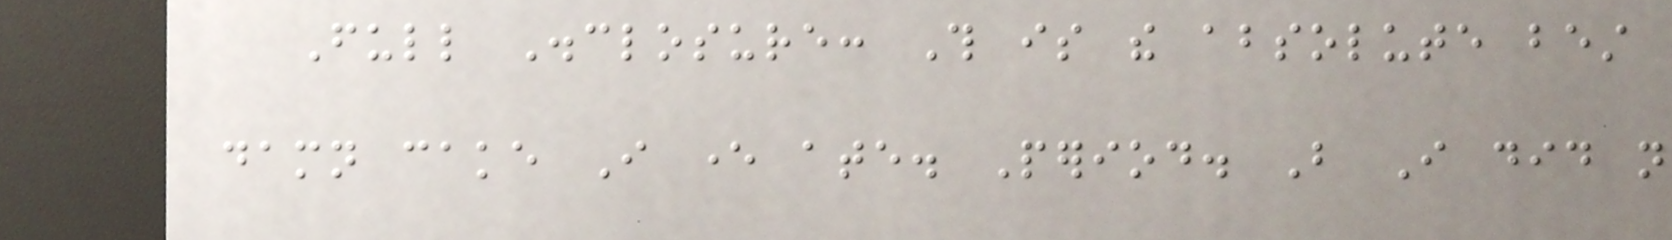Full Disclosure: This is the absolute best
damn cake I ever ate. Period. But I did not
